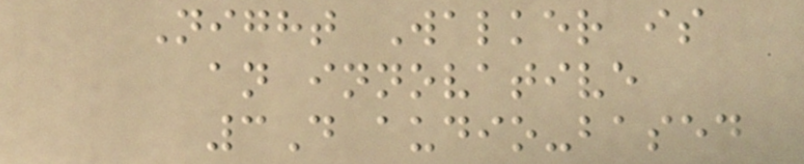Night Walker is
an innovative
3D audio-based
